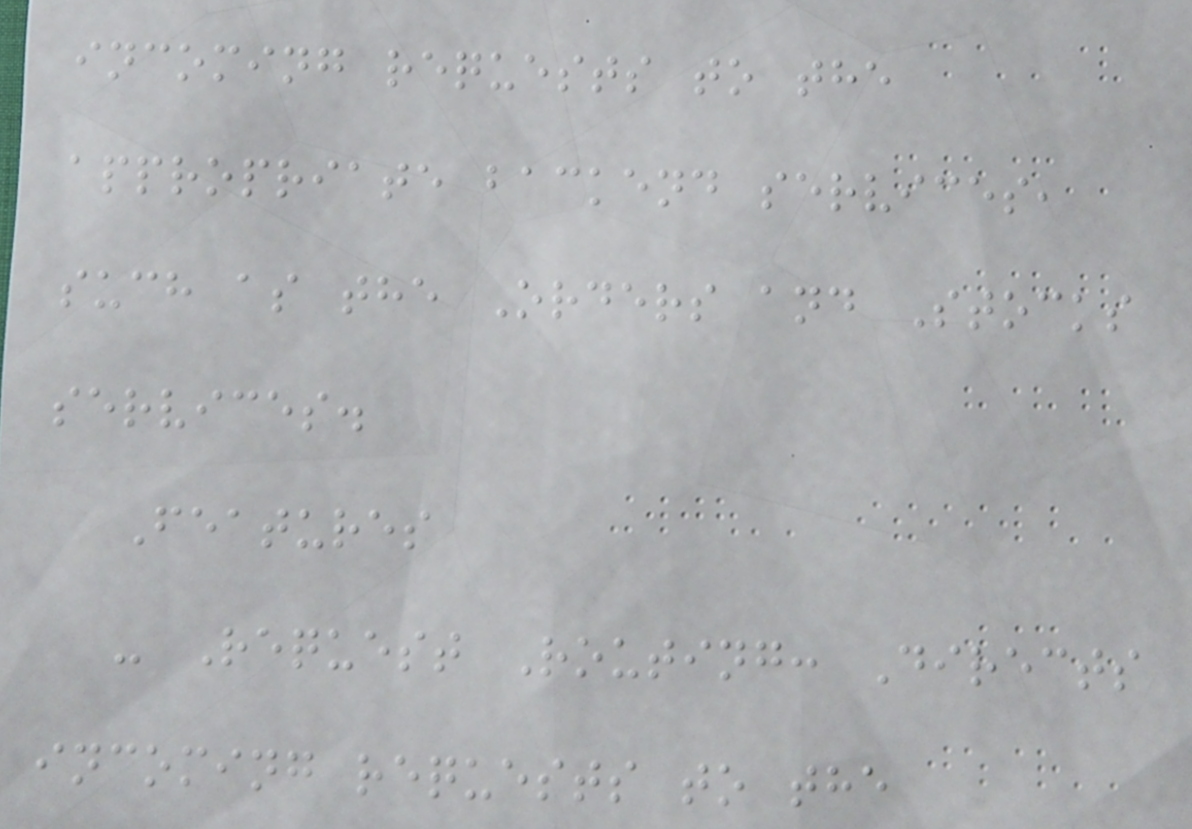incoming requests to the
appropriate backend services,
such as the Orders and Stocks
services.
Features
- Request Routing: Directs
incoming requests to the
